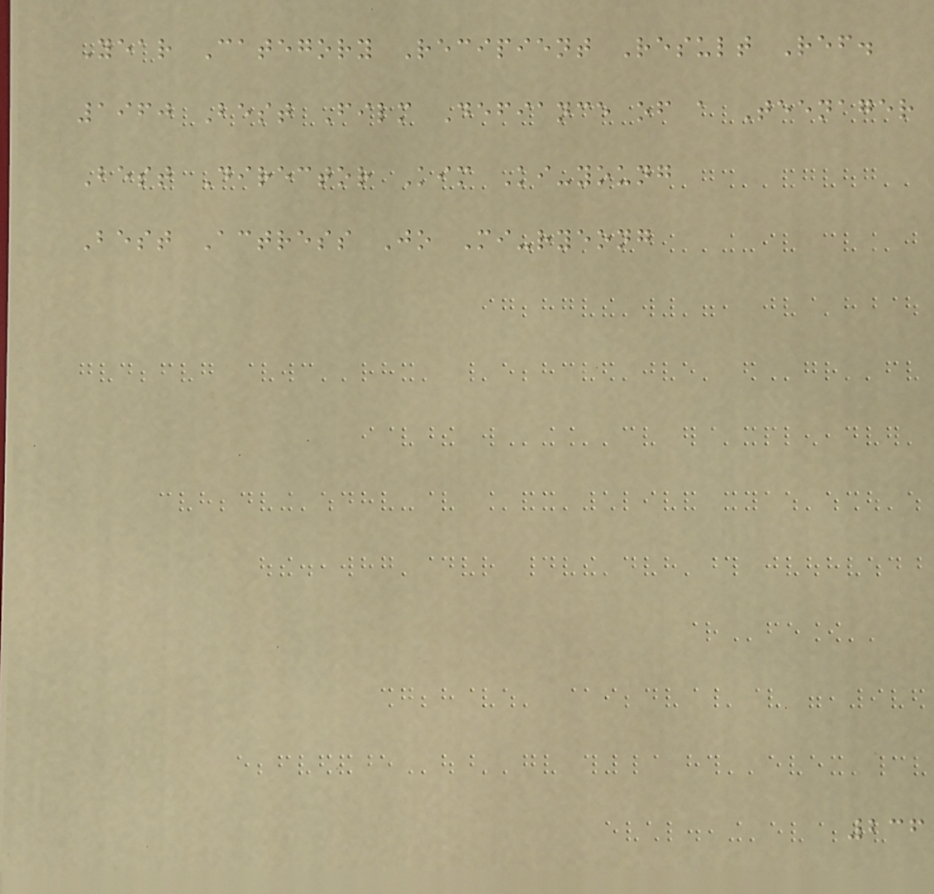Year Category Recipient Result Ref.
1960 Best Film Defiance of a Teenager
Best Director Kim Ki-young
Best Actress Jo Mi-ryeong
236
